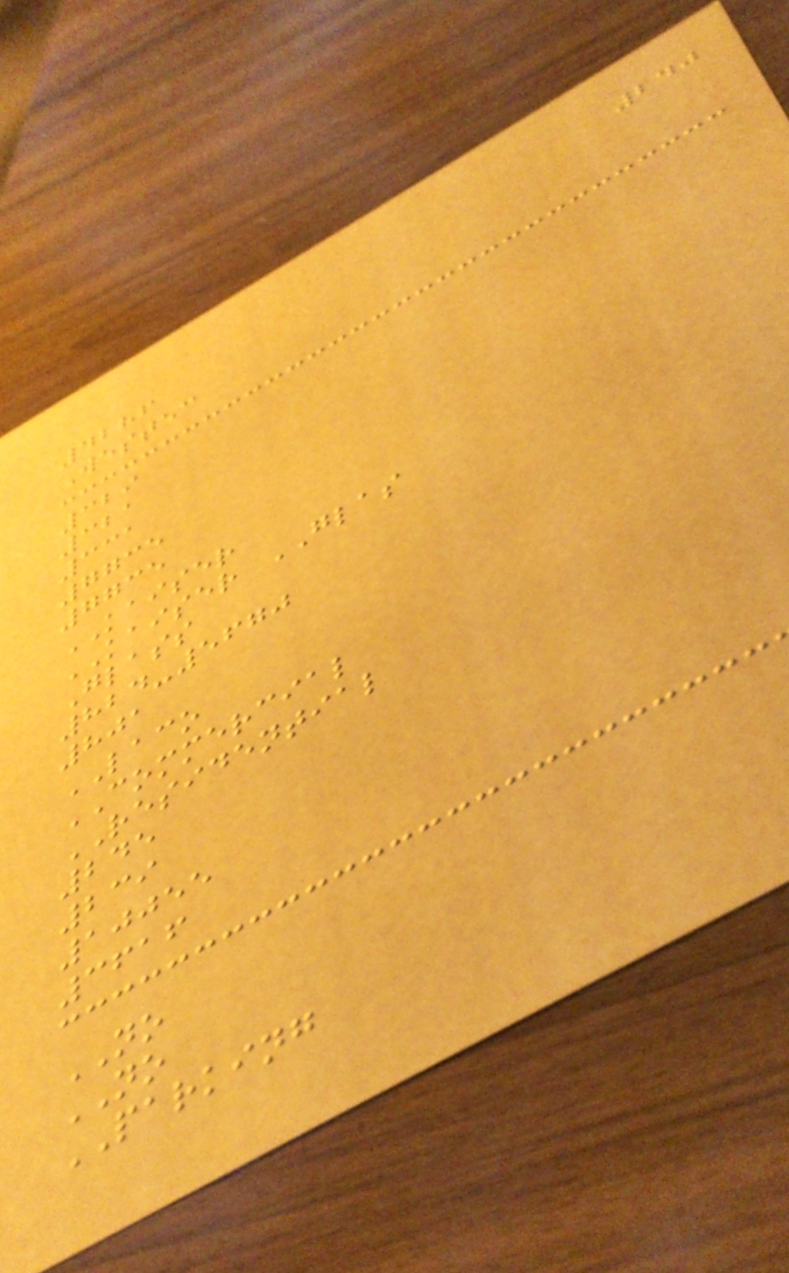240
4286
Westec
329
321
331
7735
7735
KAISER
KAISER GLAS
Glass
824-5670
801
LACO
COMMERCIAL
RESIDENTIAL
245
239
10055
3616
NO
NO
PARKING
